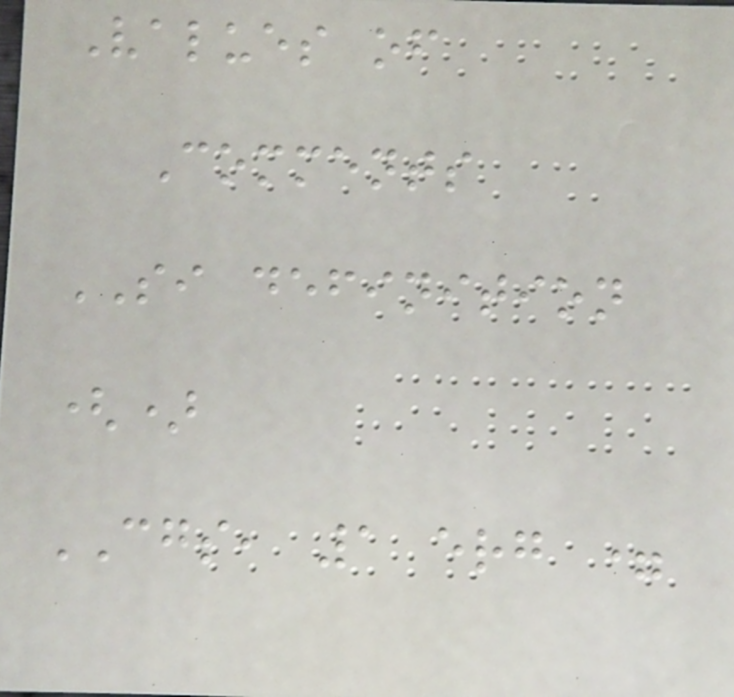Values of
Comments
SI definition
()
CGS, 1 erg =
